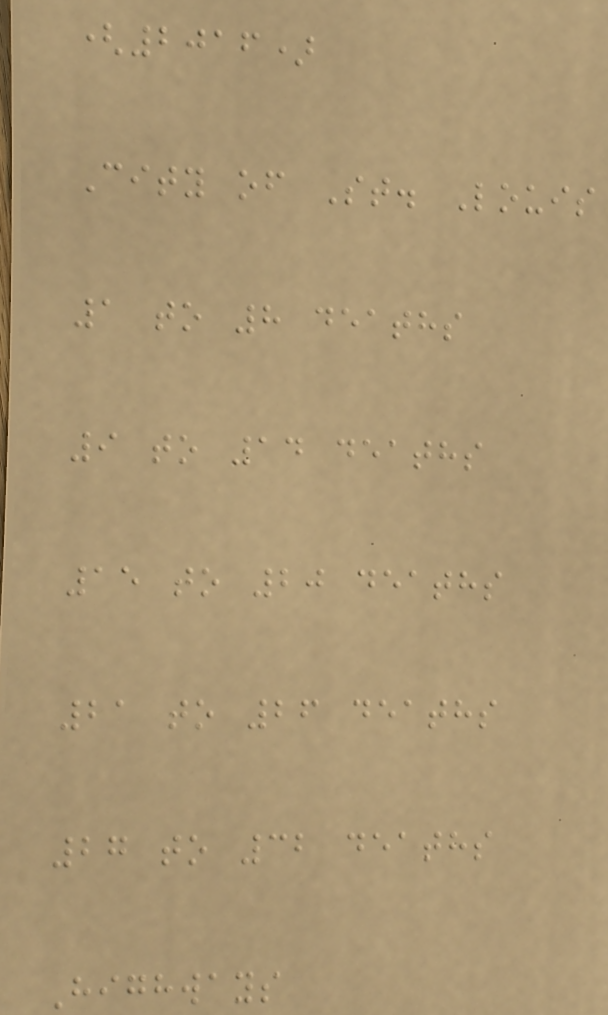(2016)
City of St. Louis
1 to 8 deaths
9 to 14 deaths
15 to 20 deaths
21 to 26 deaths
27 to 32 deaths
Highways
